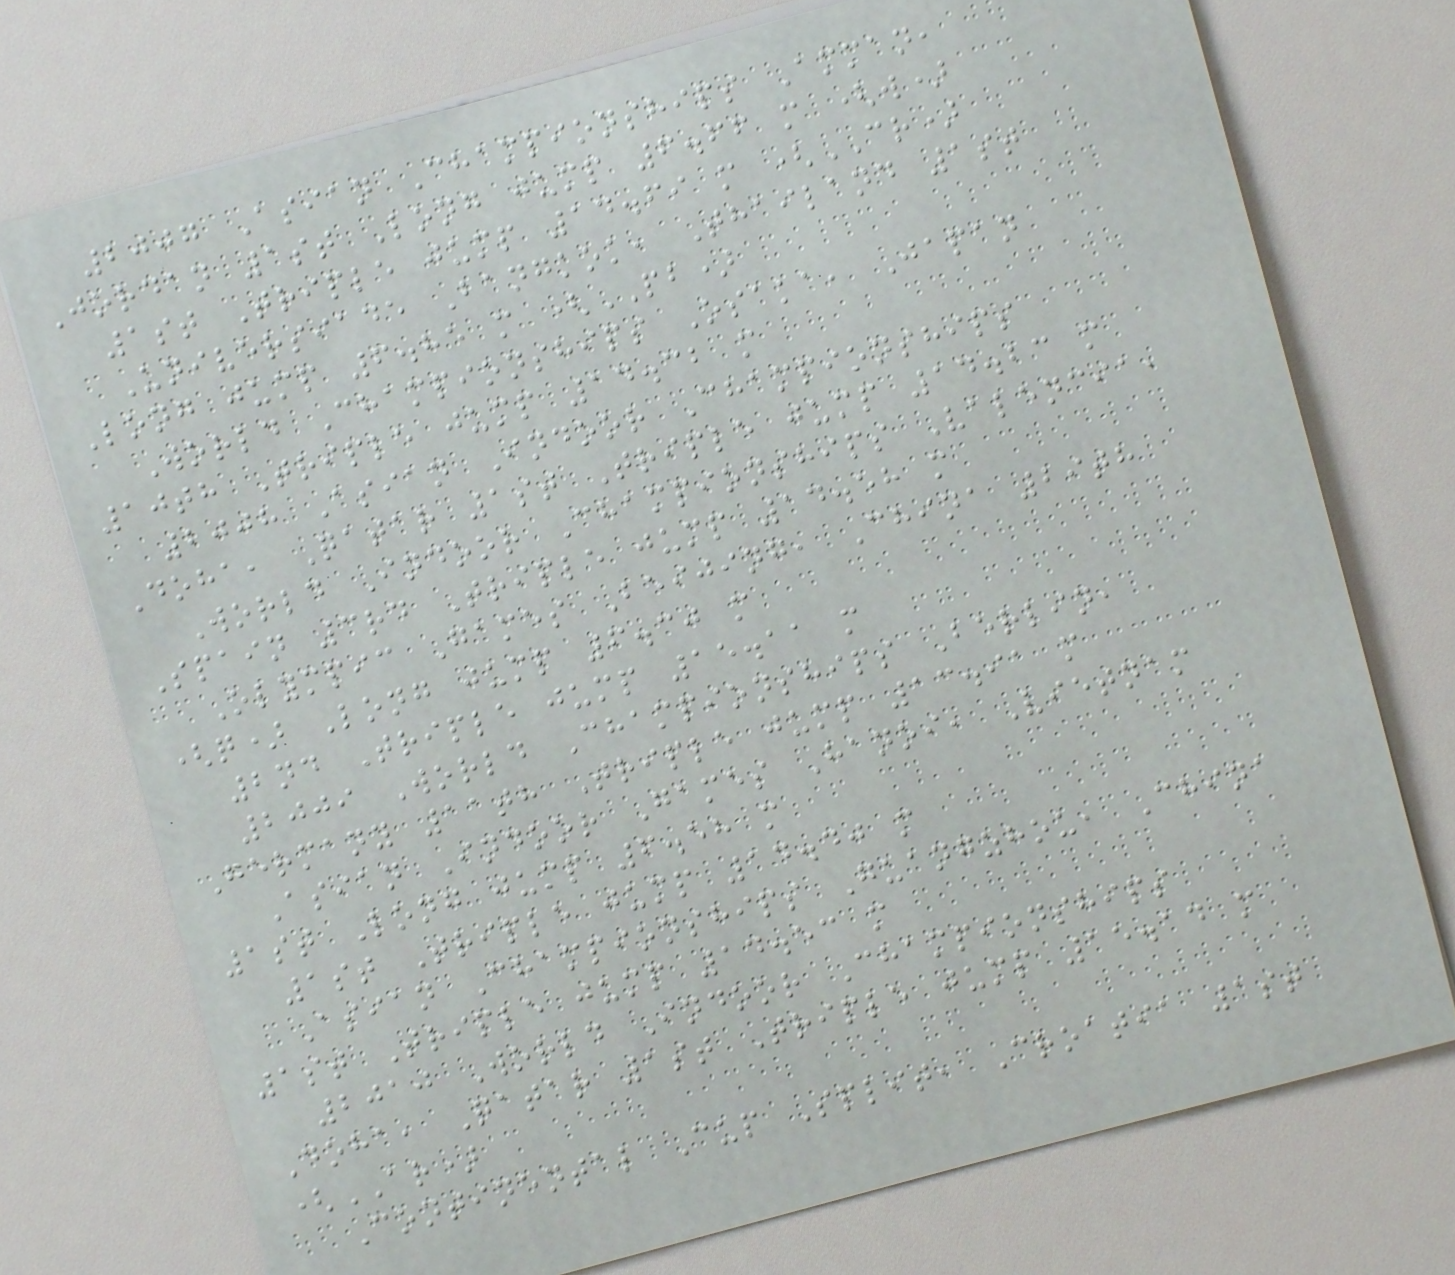2007 Asian Championships Amman,
Jordan 1st Long jump 6.66 m (w)
1st Triple jump 14.69 m (CR)
Universiade Bangkok, Thailand 1st
Long jump 6.85 m (PB)
World Championships Osaka, Japan
10th Triple jump 14.32 m
2008 Asian Indoor Championships
Doha, Qatar 1st Triple jump 14.23 m
World Indoor Championships Valencia,
Spain 3rd Triple jump 14.58 m
Olympic Games Beijing, China 29th
(q) Long jump 6.30 m
2nd Triple jump 15.11 m
2009 World Championships Berlin,
Germany 11th Triple jump 13.91 m
Asian Indoor Games Hanoi, Vietnam
1st Long jump 6.58 m
1st Triple jump 14.40 m
Asian Championships Guangzhou, China
1st Triple jump 14.53 m
2010 World Indoor Championships
Doha, Qatar 1st Triple jump 15.14 m
(AR)
Continental Cup Split, Croatia 1st
